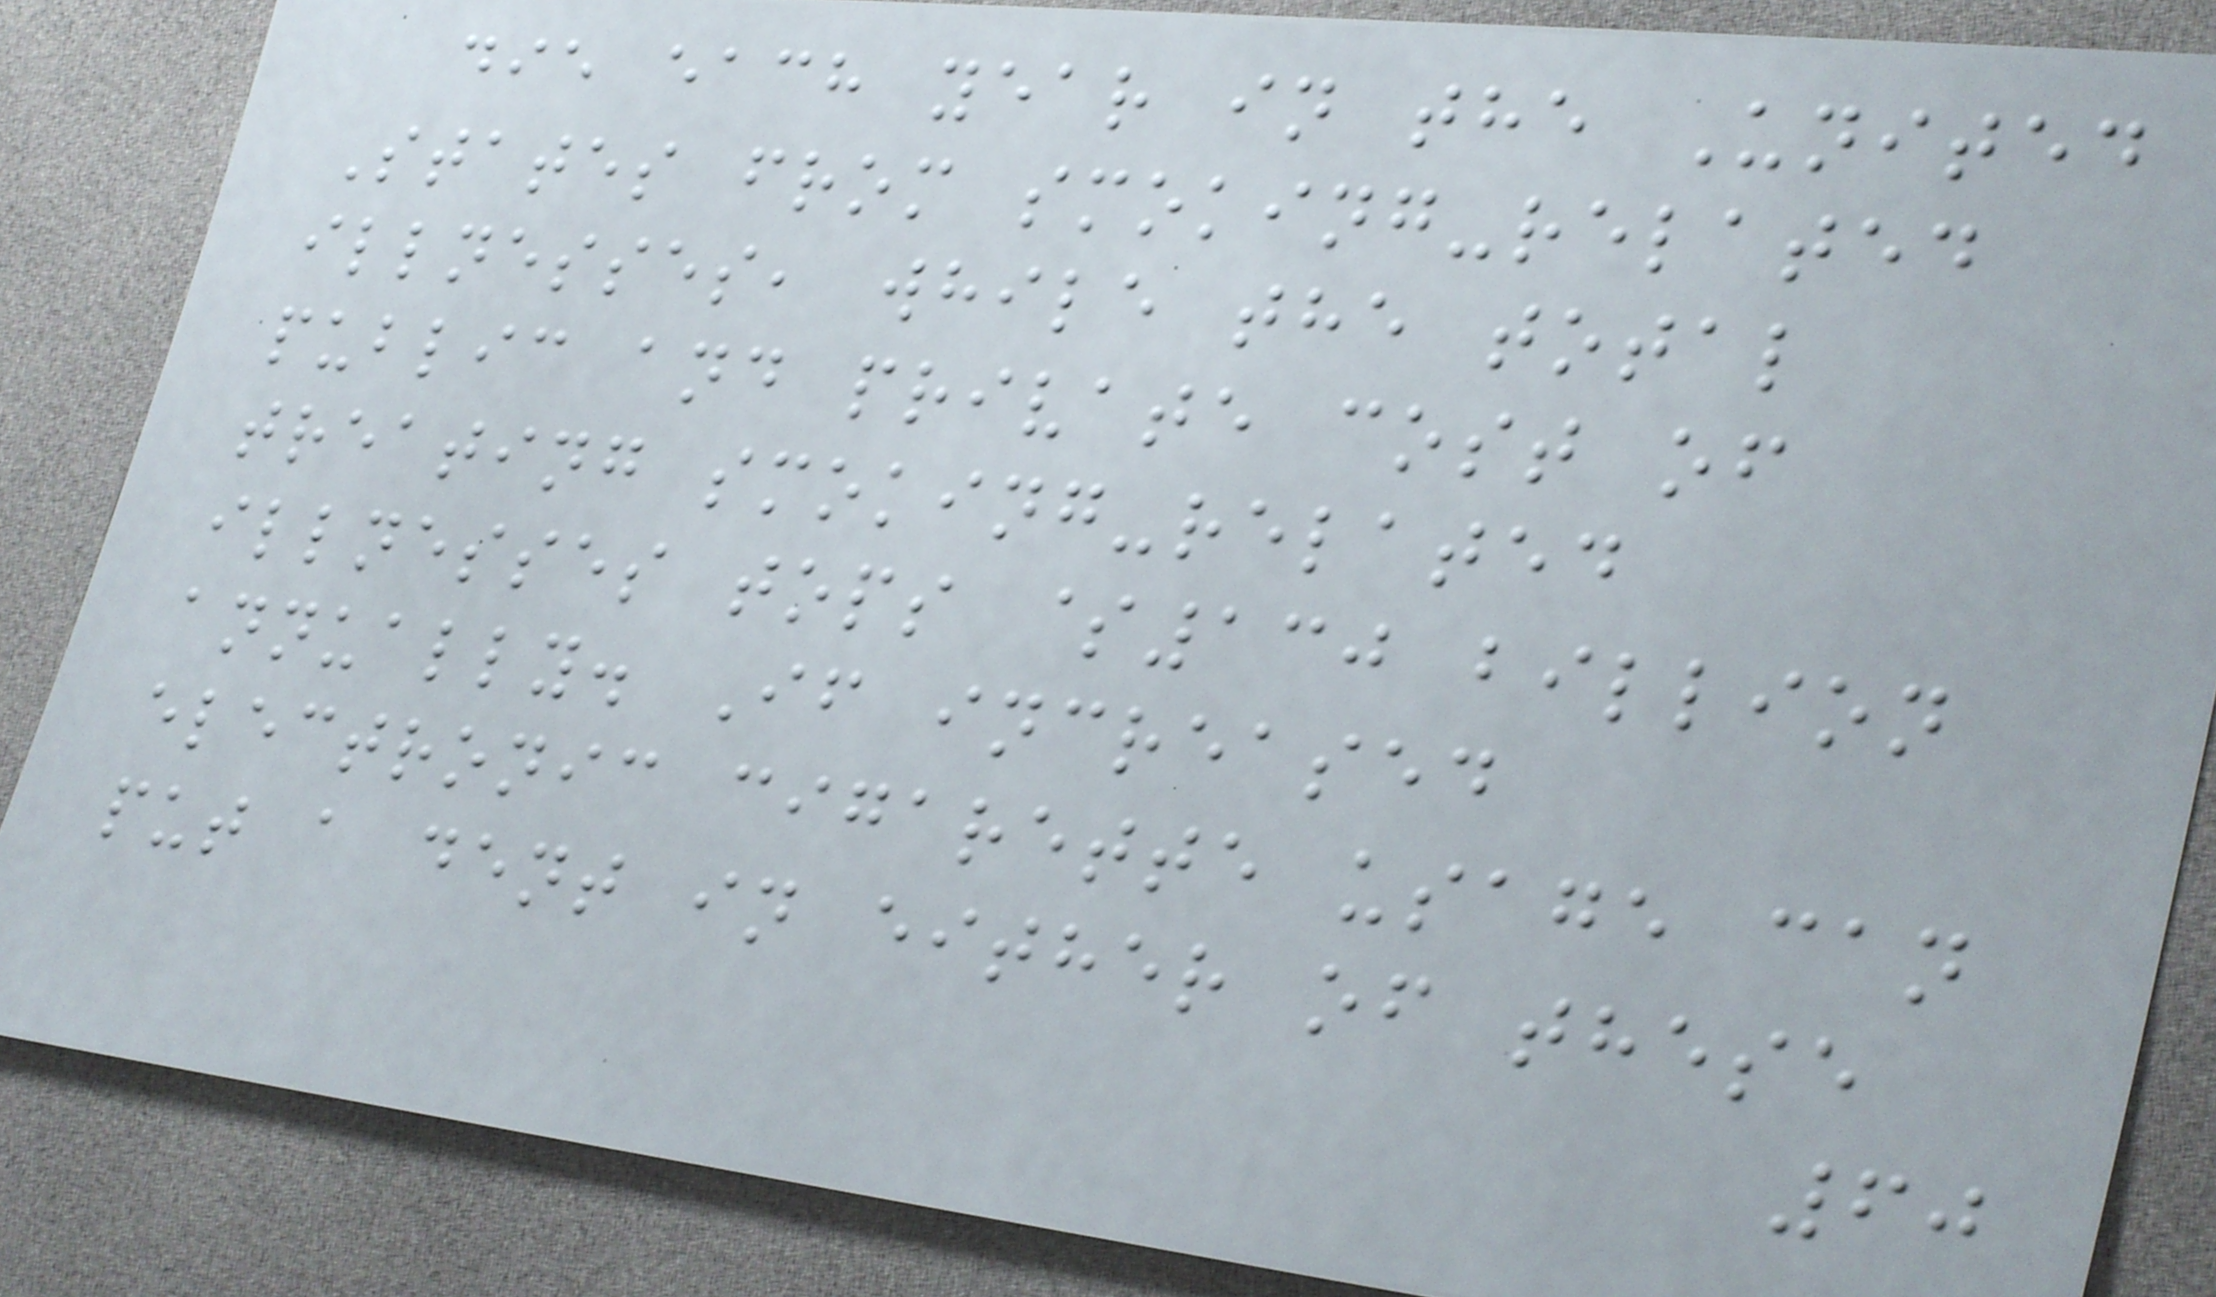die each year in the United
States from smoking-related
illnesses, while the total
public and private cost of
treating smoking-related
illnesses tops $130 billion
annually. If increased
electronic cigarette usage can
put a dent in either of these
60
